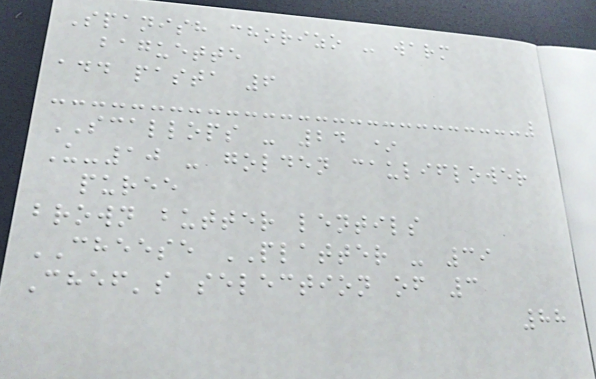Spanish chorizo - warm
baguette
add pasta 6
SCALLOPS - 24 *
U-10 - golden cauliflower
puree
brown butter lentils
CHEESE PLATTER - 39
Chef's selection of 3
88
